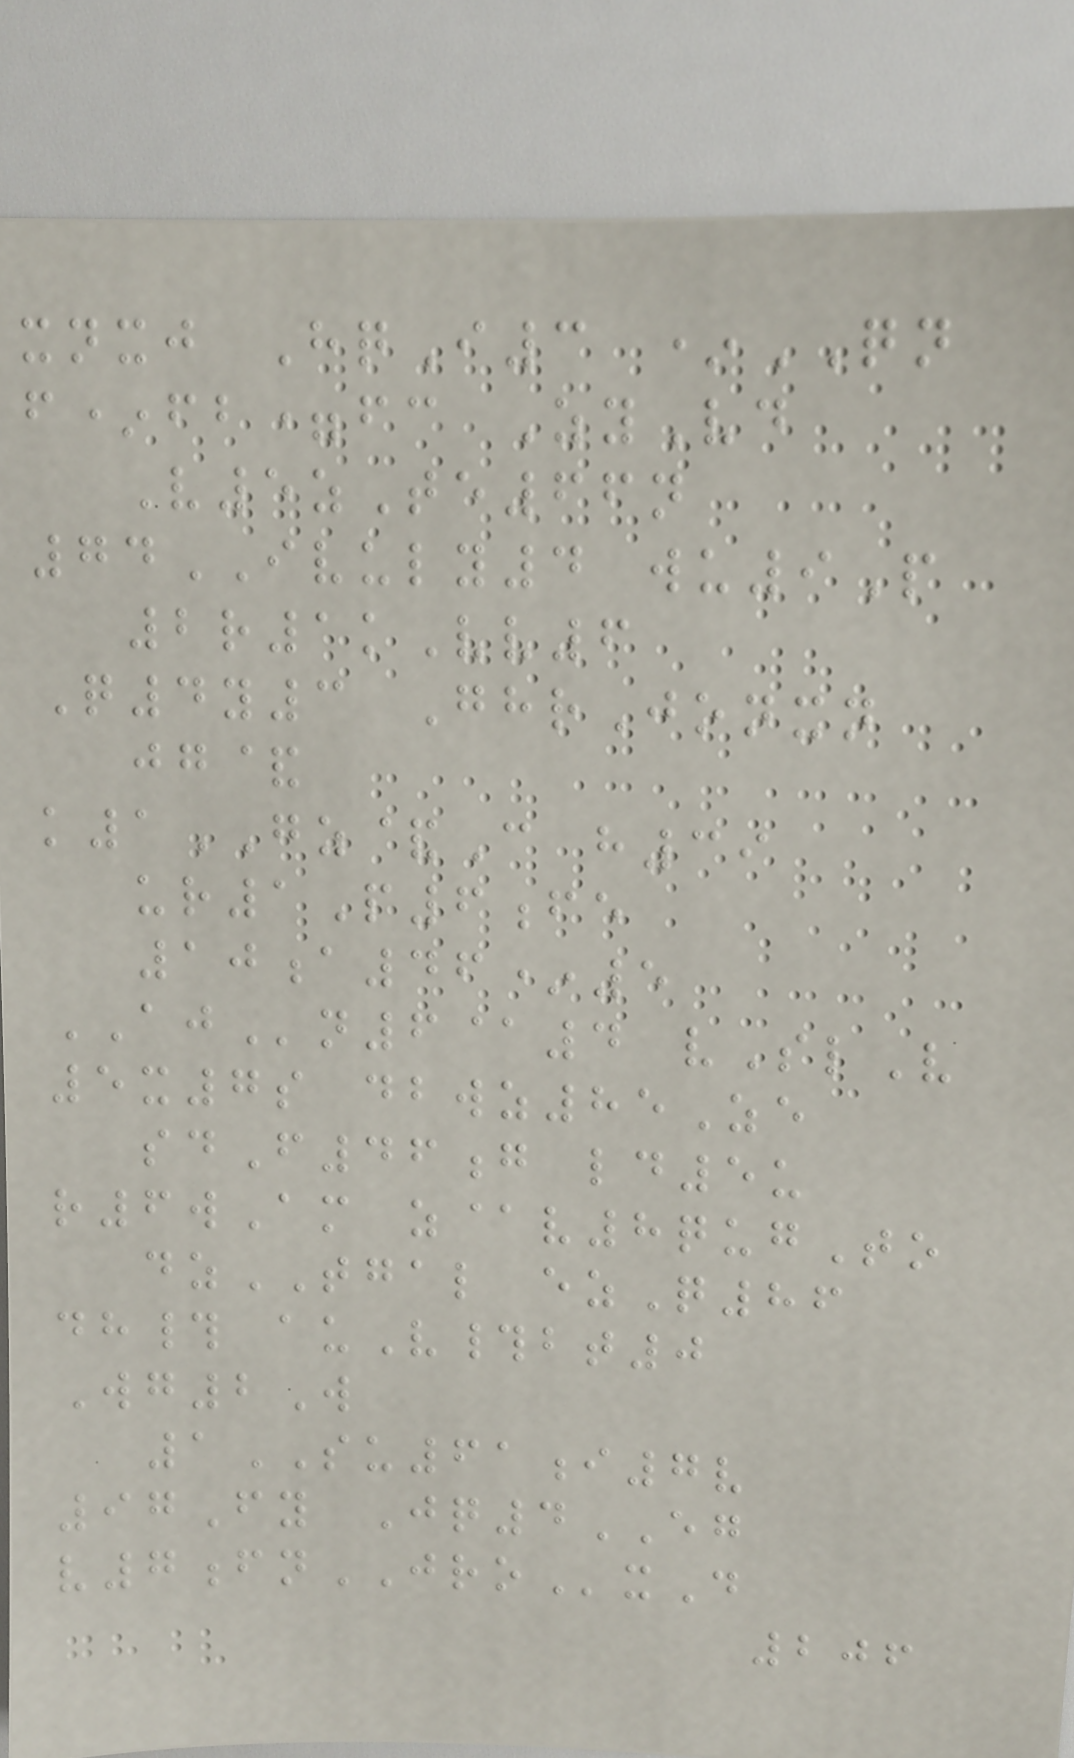xnxj HqI3 *QN
f*fb=fc ZyVd
V5zTe66n
74IVULY4 wu9P
2r1kVv6
Q4y3 GhrJonxn
jg&
k1GZ&C h39
ur1P6fe
10a46*5
AJn6@4 vSlV
5x7s dbwz85Ze
sdF46g ld5u
r6wAm z@v8qugTo
dzTGAL ezQ86
dh# auV#bt0
Wg2W
1SU61i7v
97Fy Jq4EG
v7fnJROxD
206
